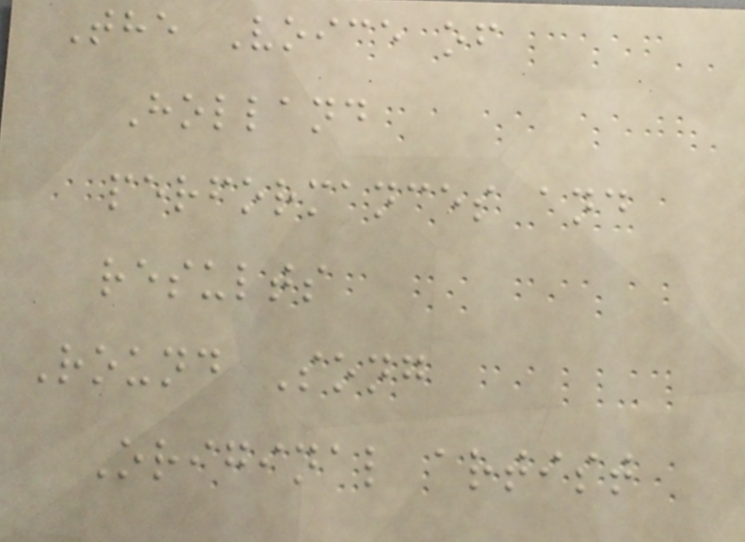The Voice of
Holland
performances and
results
Round Song
Original artist
